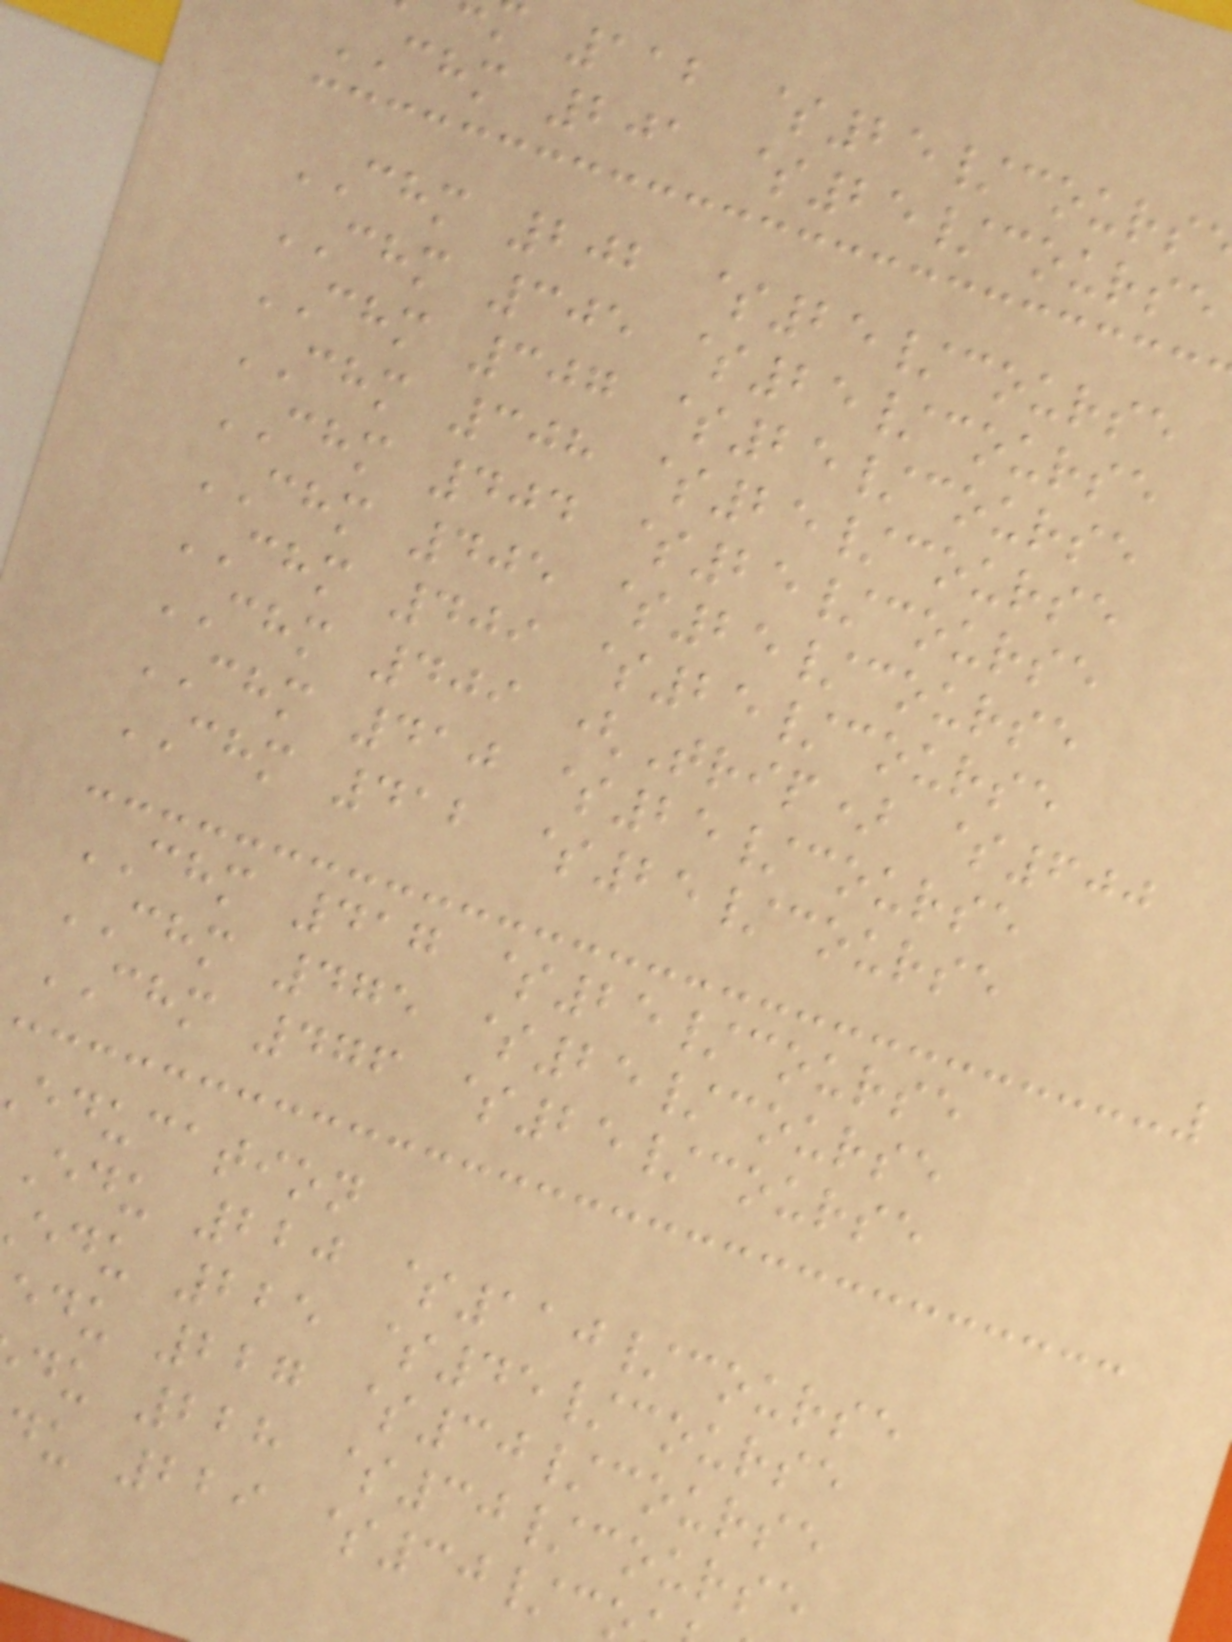112 $25/cours
CHM 201 $25/course
CHM 202 $25/course
CHM 305 $25/course
CHM 307 $25/course
CHM 308 $25/course
CHM 404 $25/course
CHM 405 $25/course
CHM 409 $25/course
CHM 409 (Trip) $600
CHM 410 $25/course
CHM 412 $25/course
CHM 417 $25/course
CHM 475 $25/course
CHM 476 $25/course
education
edu 220 $110/course
edu 225 $45/course
edu 227 $30/course
du 228 $30/course
du 229 $30/c
